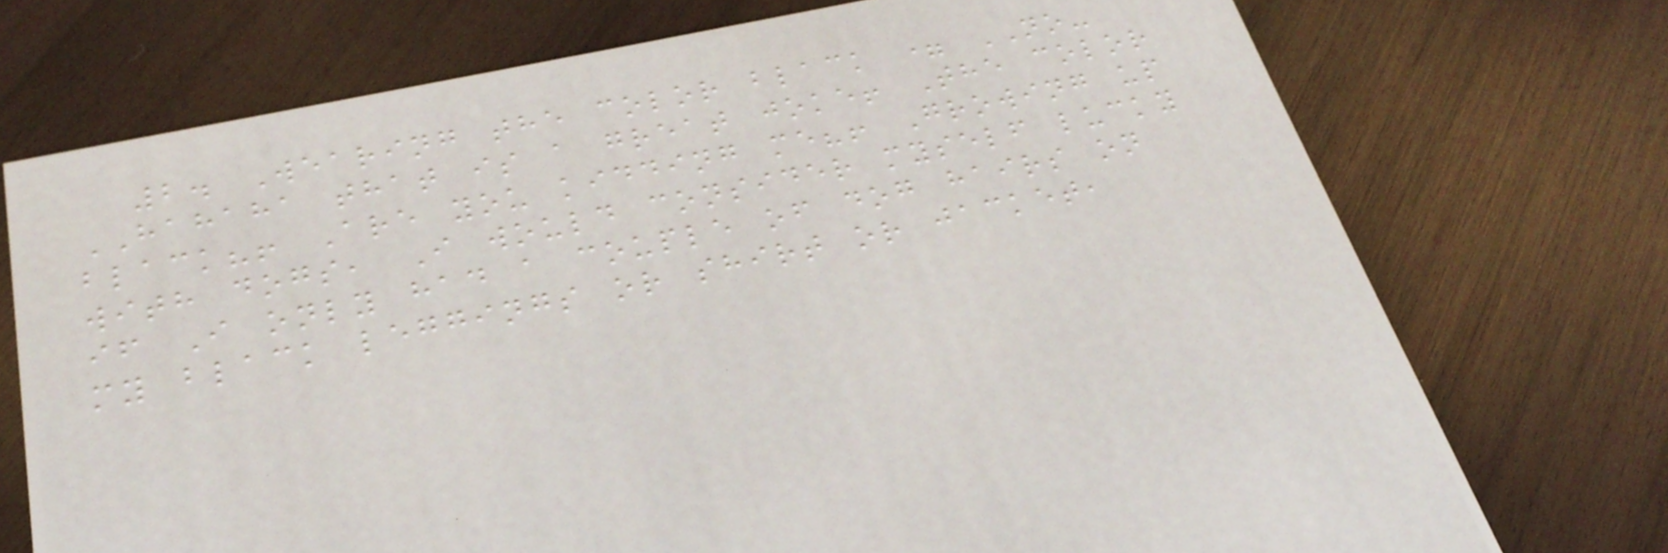2. Wearing the color black = NO-
HAHAHA that is a great joke! The color
black?! Are you kidding me?! Growing up
with dogs, I would consider myself lucky
if I only had a couple of dog hairs on
my black leggings or shirt or jacket,
